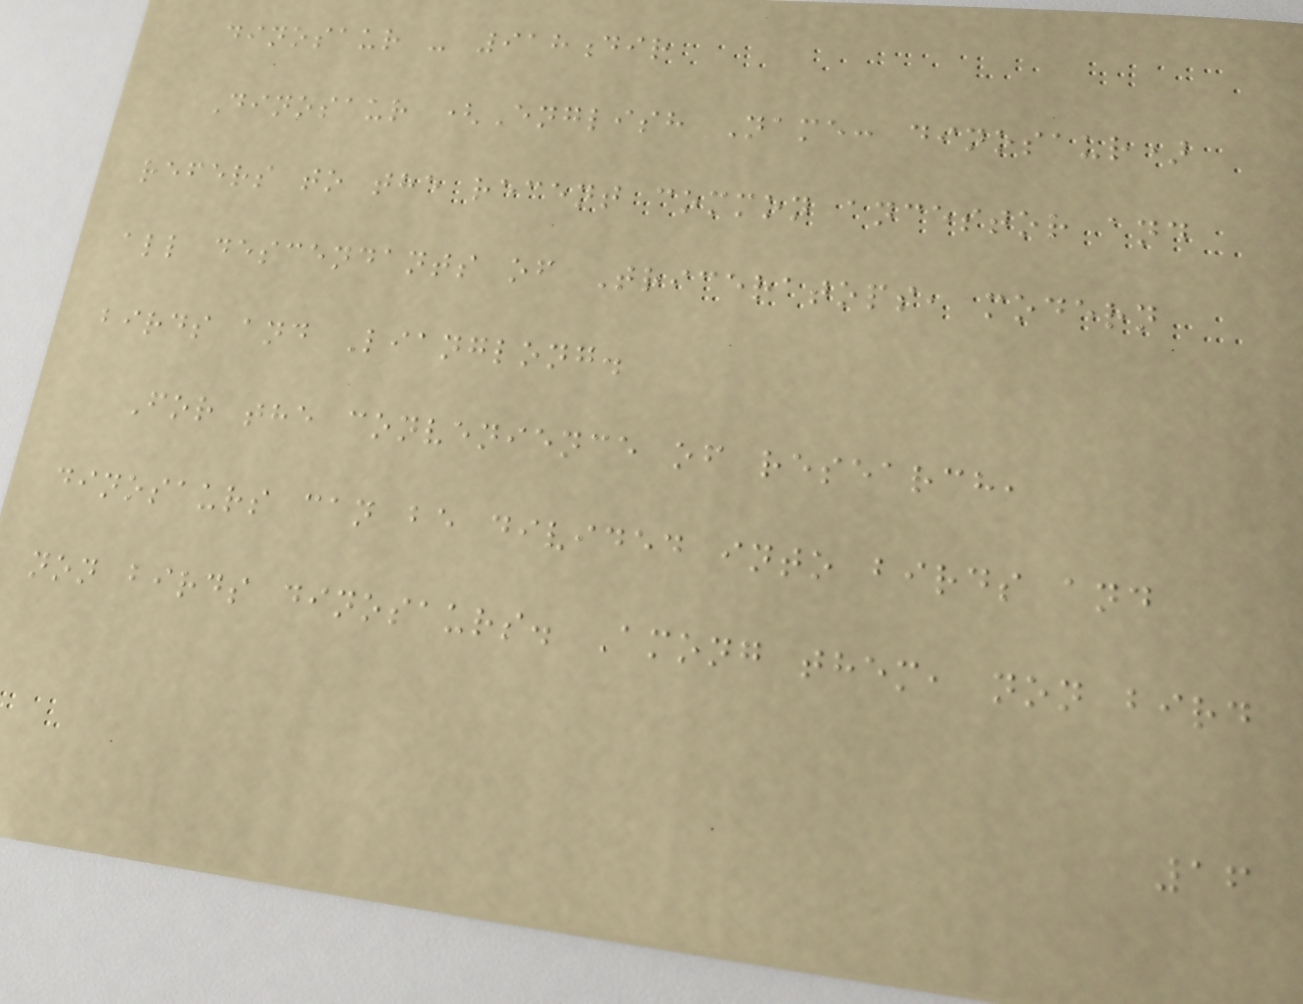dinosaur - 918dir
Dinosaur (English Name: dinosaur)
refers to the recent common ancestor and
all descendants of Triceratops, modern
birds and Lianglong.
For the convenience of research,
dinosaurs can be divided into birds and
non birds dinosaurs. Among them, non bird
16
